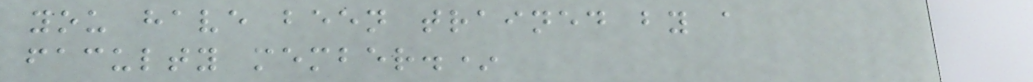you have been trained by a
faculty member.*
